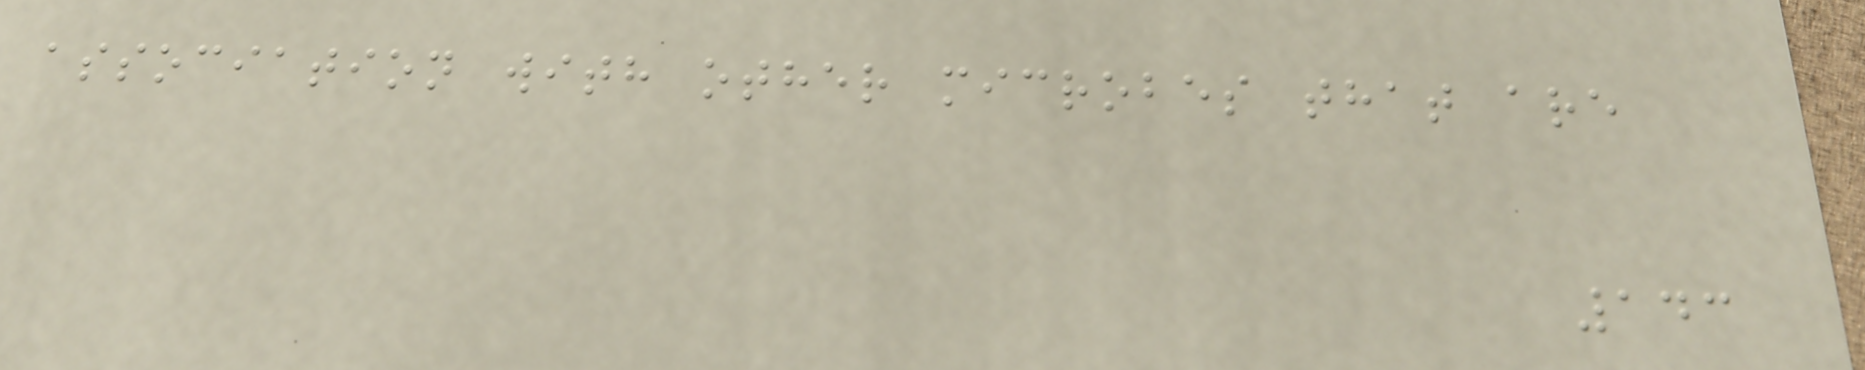association with other microbes that are
143
